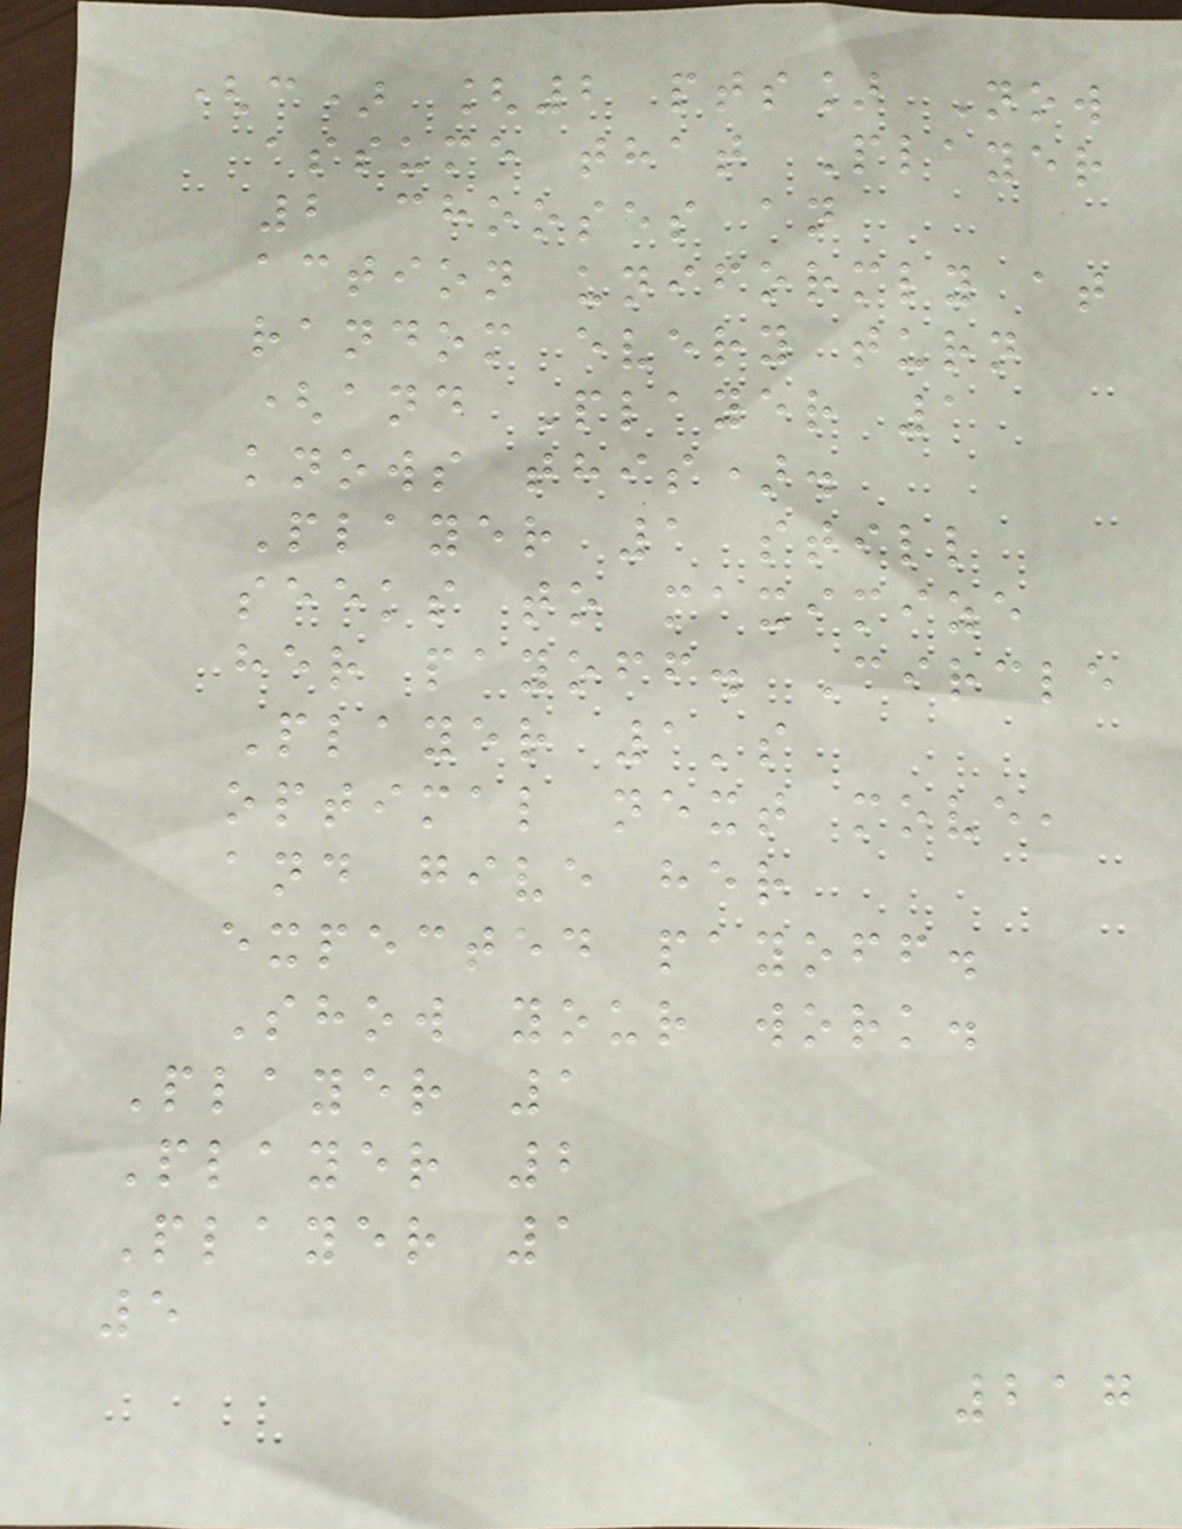(c) [2 pts] Now
assume that Player
2 chooses an
action uniformly at
random every turn
(and Player 1
knows this).
Player 1 still
seeks to maximize
her payoff. Circle
Player 1's
optimal next move,
and give her
expected payoff.
Show your work.
Player 1
Player 2
Player 1
5
217
